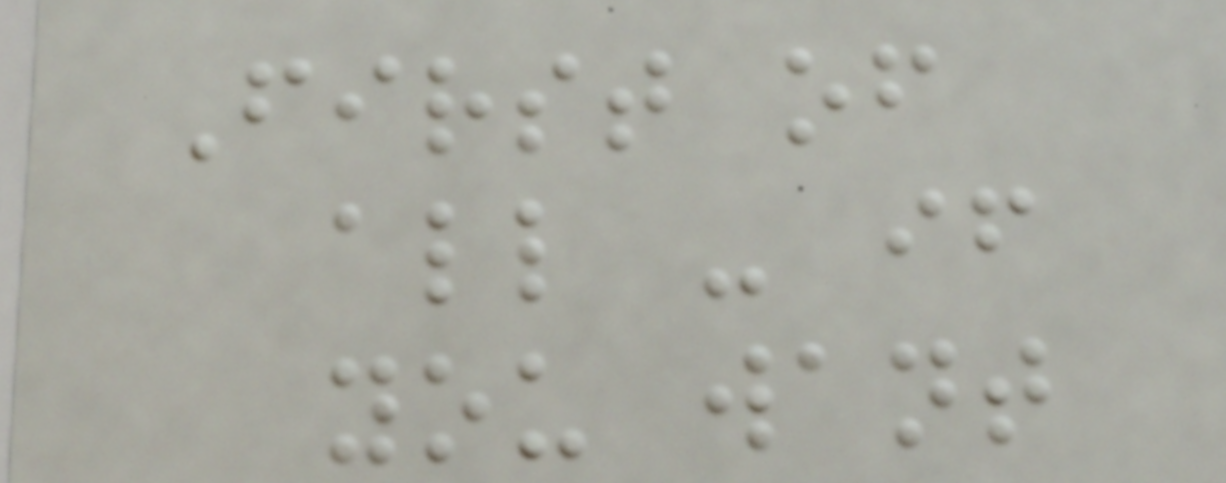First of
all - if
you want
